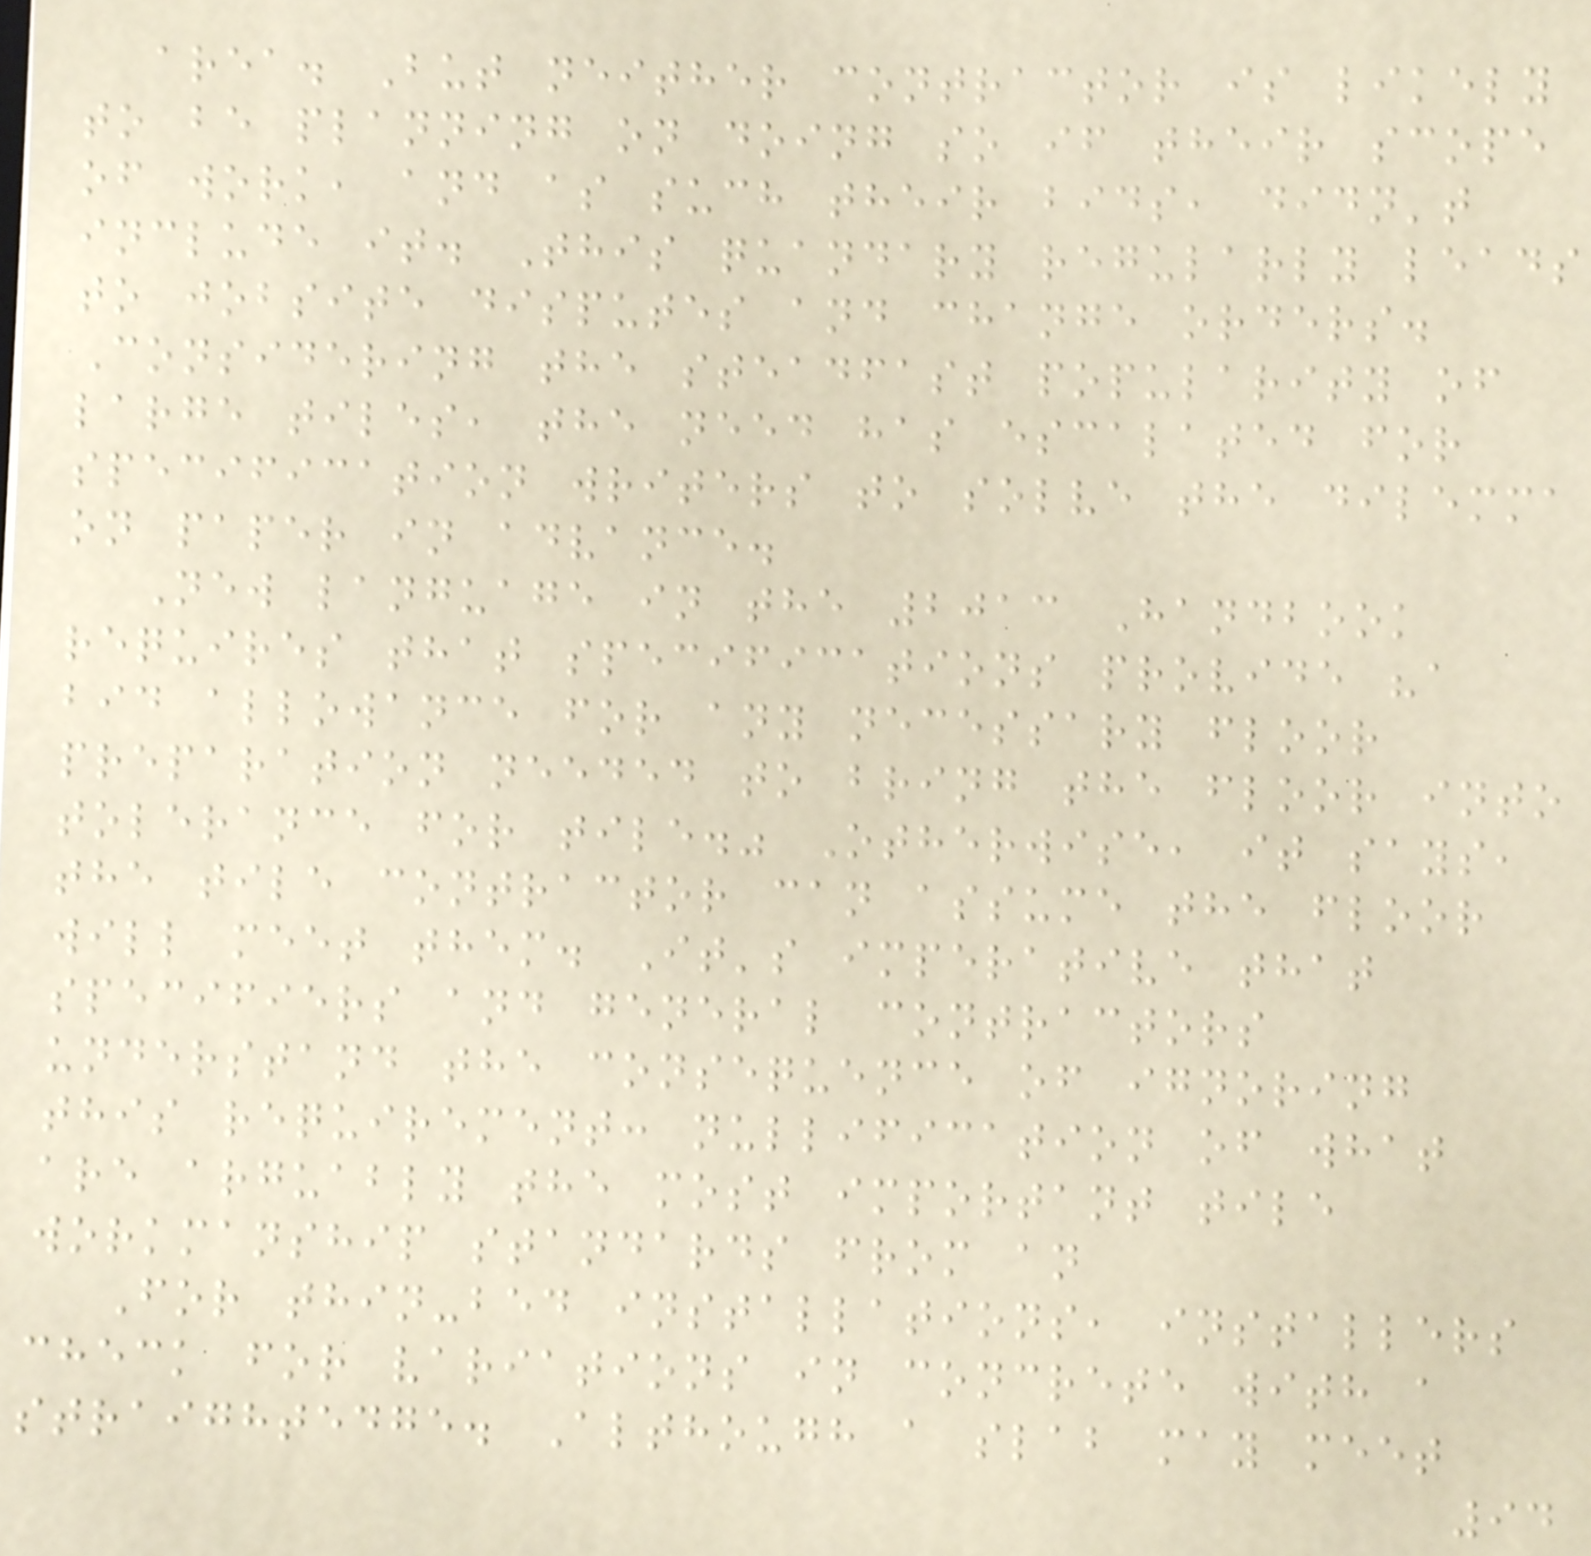area. But neither contractor is likely
to be planning on doing so if their scope
of work, and as such their bids, didn't
include it. This quandary regularly leads
to jobsite disputes and change orders.
Considering the steadfast popularity of
large tiles, the need has escalated for
specification writers to solve the dilemma
on paper in advance.
New language in the 2013 Handbook
requires that specifications provide "a
bid allowance for any necessary floor
preparation needed to bring the floor into
tolerance for tile." Otherwise, it says,
the tile contractor can assume the floor
will meet them. It's imperative that
specifiers and general contractors
understand the consequence of ignoring
this requirement: nullification of what
are arguably the most important tile
workmanship standards from an
For thin-bed installations, installers
check for variations in concrete with a
straightedge. Although a slab may meet
94
